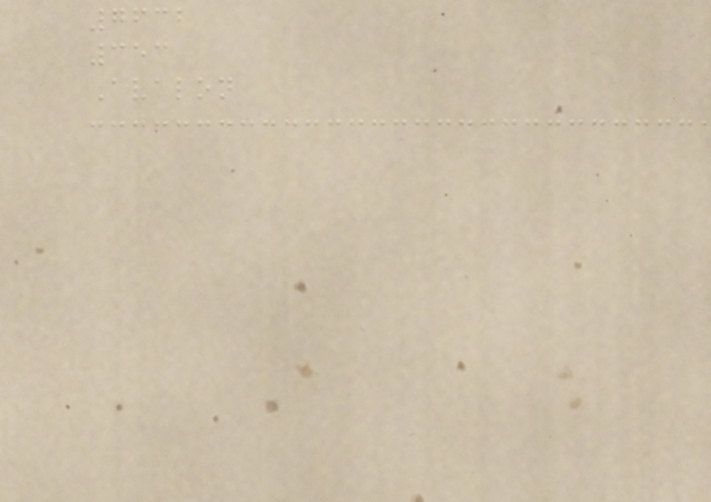7632
353
Avalon
